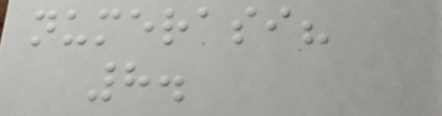numerasi?
8.
